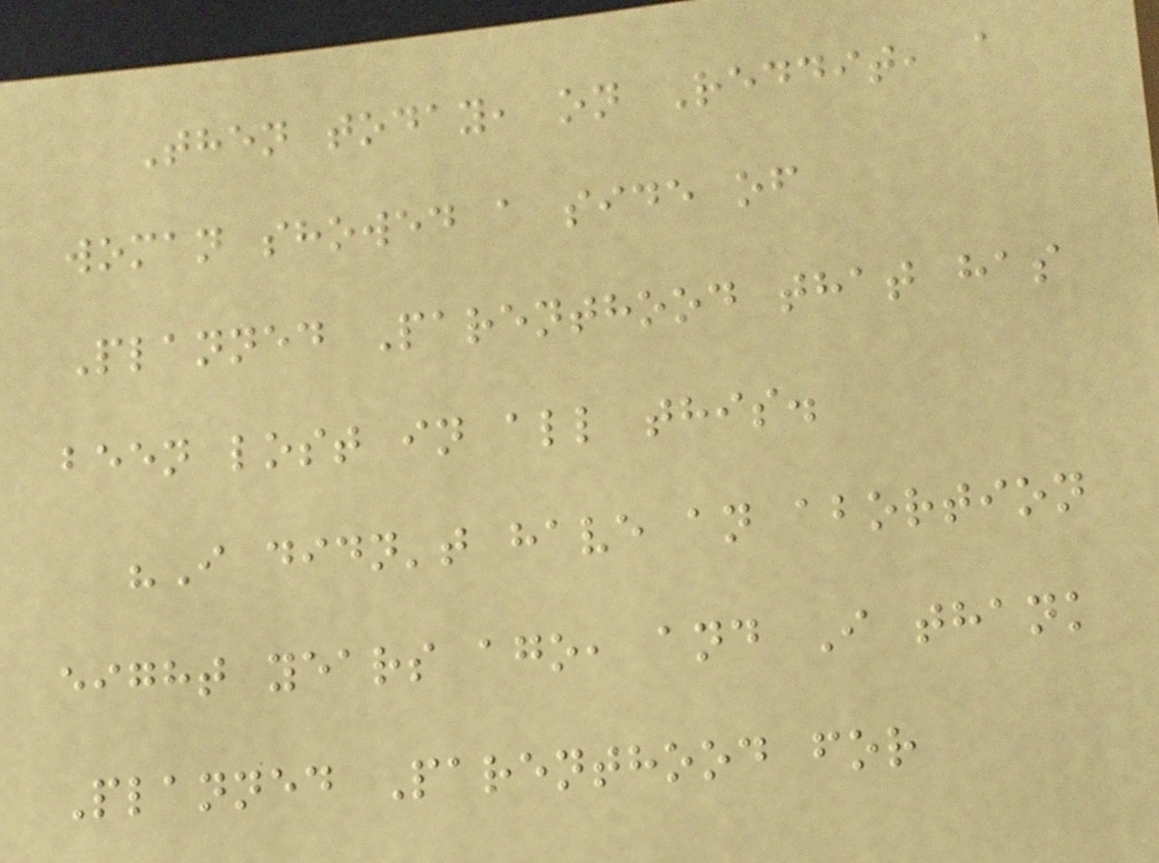Then today, on Reddit, a
woman showed a side of
Planned Parenthood that has
been lost in all this.
"I didn't have an abortion
eight years ago, and I thank
Planned Parenthood for
